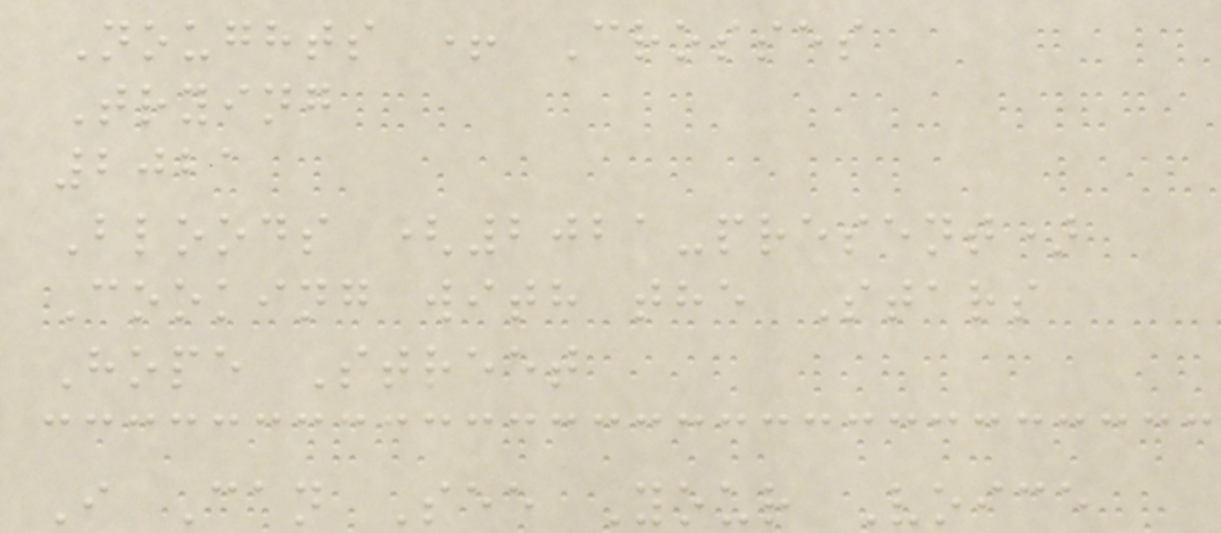Noughts + Crosses
Trying
2021
Bloods (2021-present)
Cooking with the Stars
Hope Street
I Can See Your Voice
